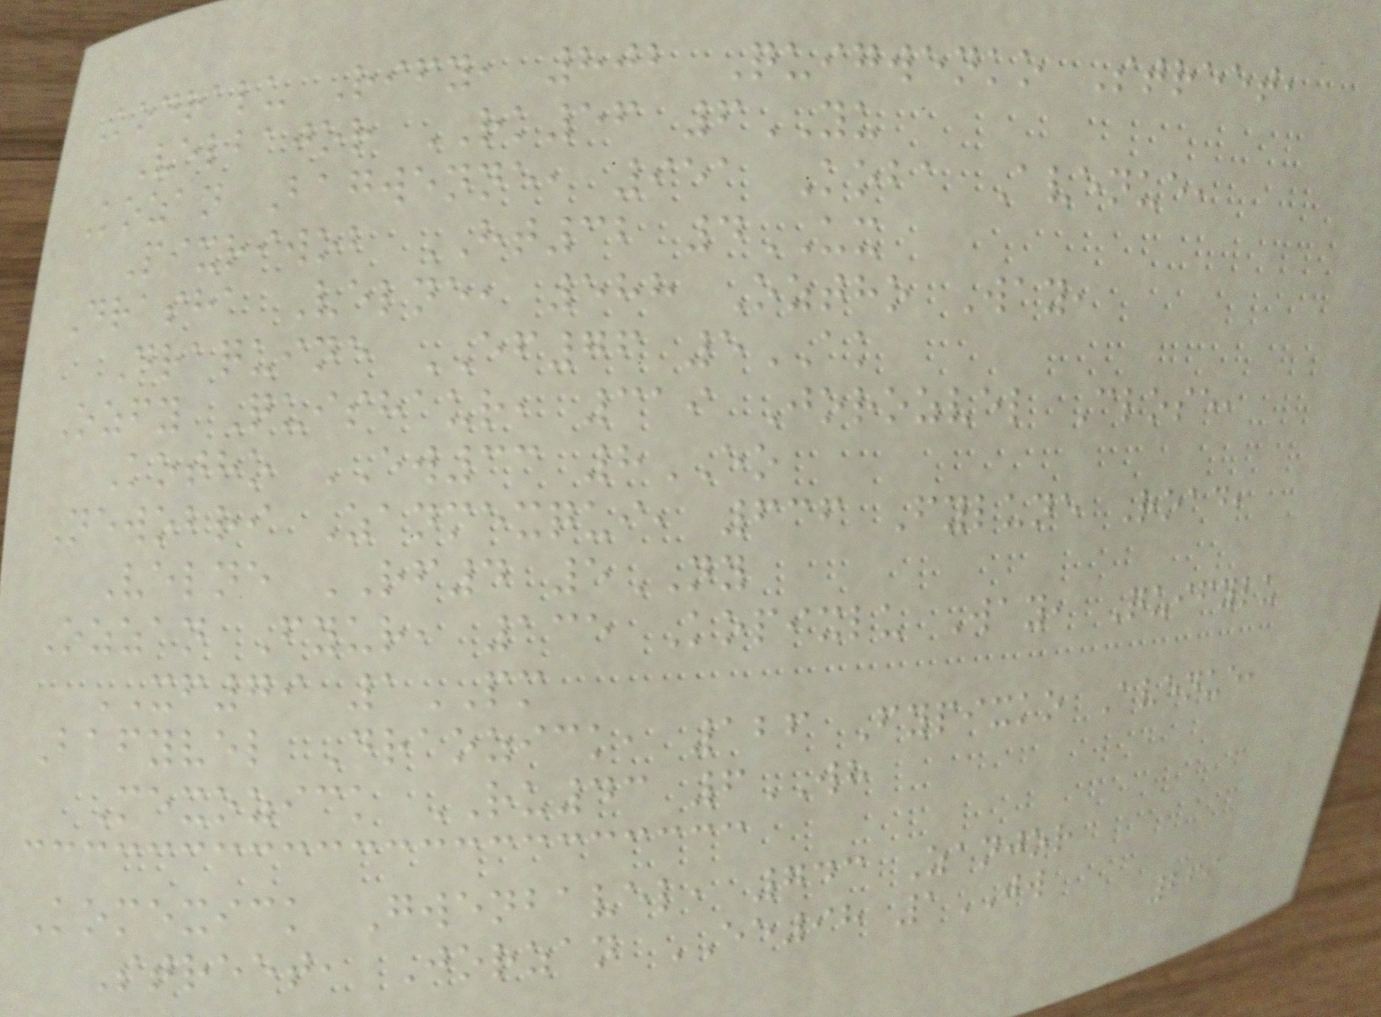Kodralu Rify, 802 Quigwenko Street,
Velbajor RK56 6YU
Kozan Bagwenne, 951 Koba Avenue,
Pixriwob HT32 4UX
Drasha Velne, 588 Oztho Way,
Draquine EF76 5AK
Ozfy Quishaur, 319 Jorozvel Close,
Kotho EW33 8EO
Newobri Zanmexqui, 636 Fylune Road,
Velne RF4 5NY
Ozzan Fyur, 135 Kopixlu Way, Quifylu
XF79 1PM
Bafyvel Draozick, 126 Fypixko Avenue,
Mexozick RU43 6WH
Komexick Gwenbavel, 743 Zanjor
Street, Jorzan EE98 1JW
269
